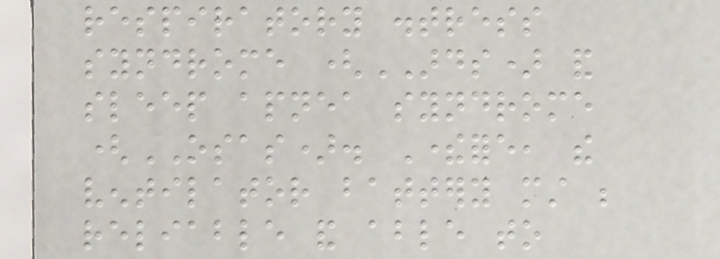respiratory distress
syndrome (ARDS) and
sleep apnea syndrome
(OSAS). Therefore, the
ventilator battery must be
reliable and able to
